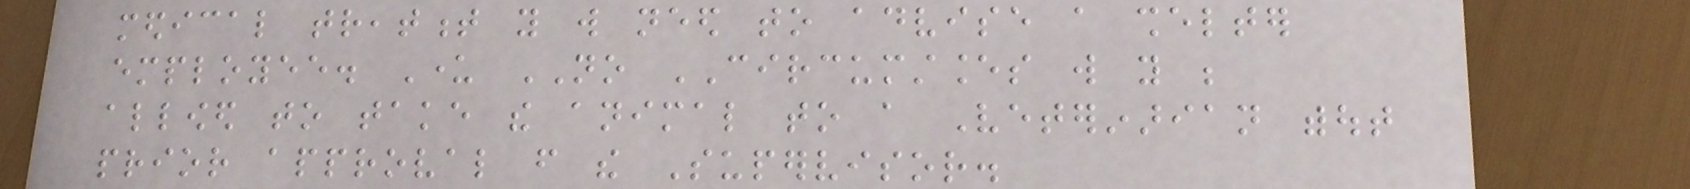medical treatment you will need to advise a shelter
employee. Under NO CIRCUMSTANCES will you be
allowed to take the animal to a Veterinarian without
prior approval from the Supervisor.
